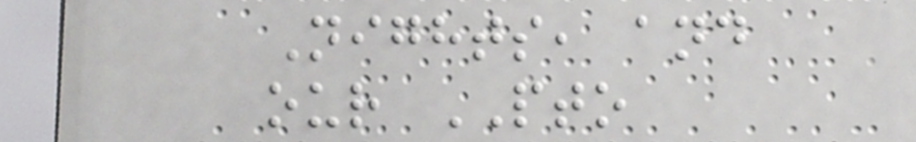Nights, and
our PTO
